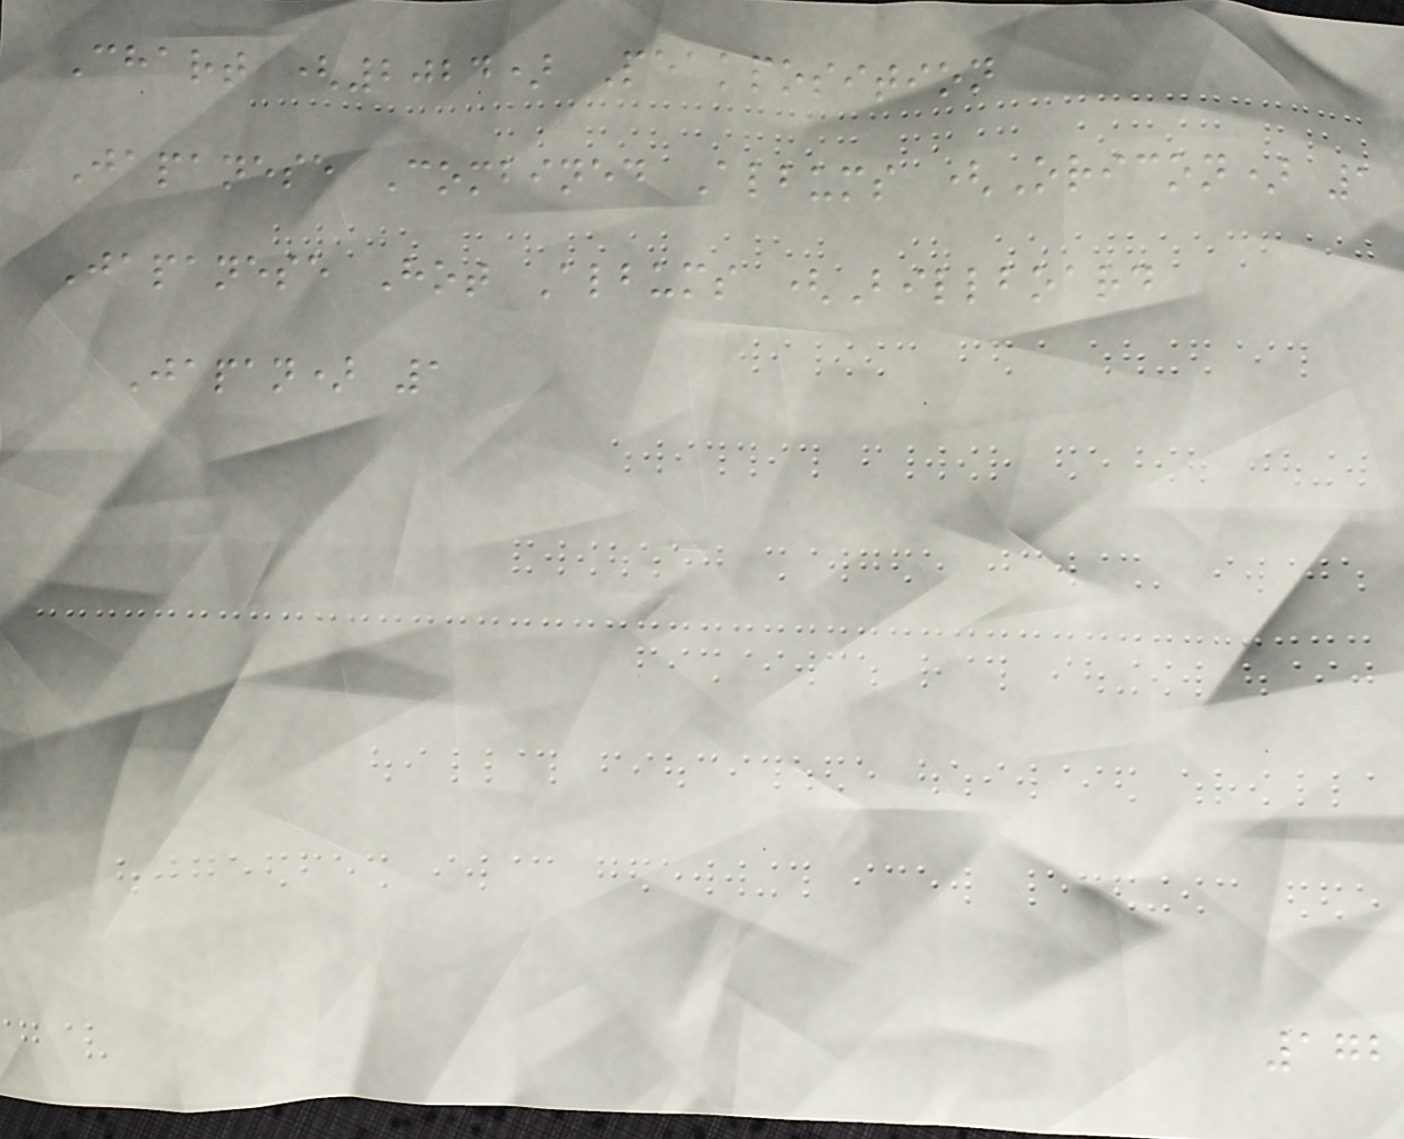Chart (2024) Peakposition
Japanese Combined Albums (Oricon) 1
Japanese Hot Albums (Billboard
Japan) 1
172
